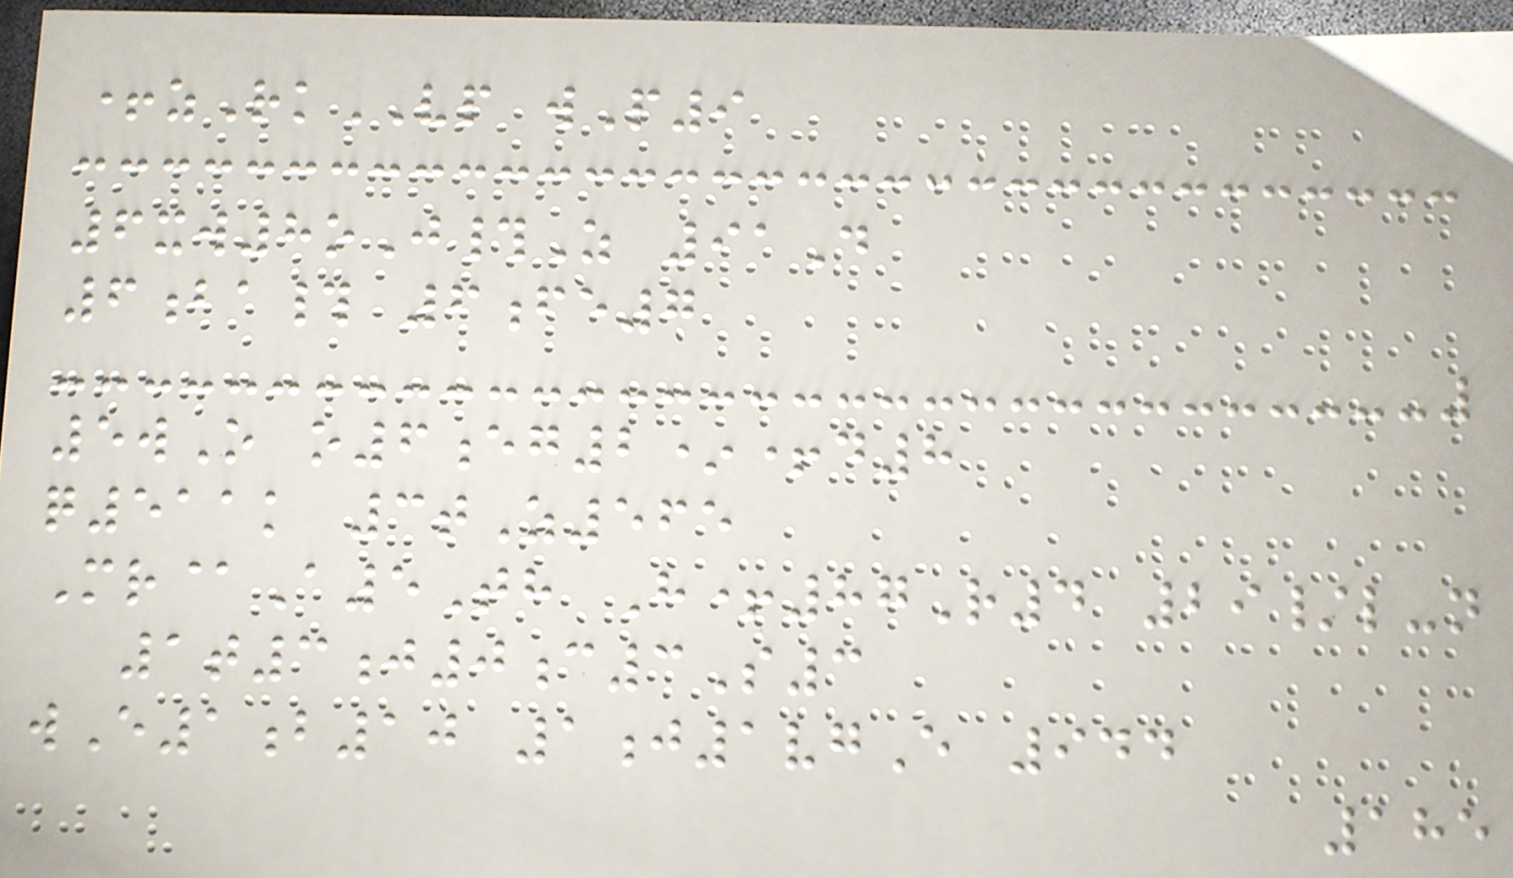+zRkVP wP9
6xw8oJ#Z 91D
6ba# 6fe7
5wO o6eg2*+d8
q511k 3tZ565
Mr@A5Th H+87R4 29/l-n
1t3j0c3S3
wE1b10 1j1vgE 944
185
